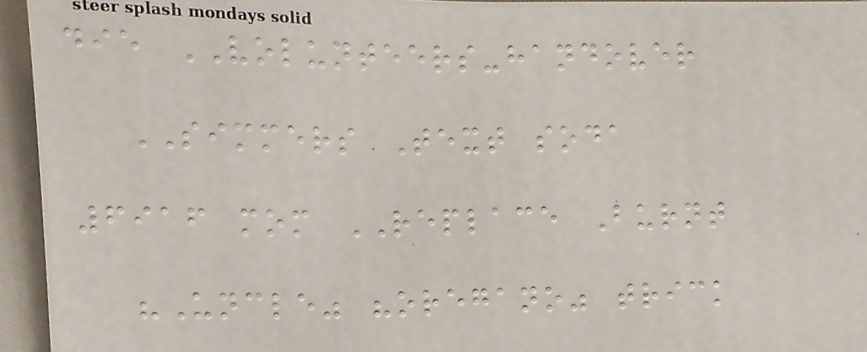die VOLUNTEERS-handover
SIMMERS Text soda
6916 mom REPLACE Burnt
"Uncle" "oregano" trick
